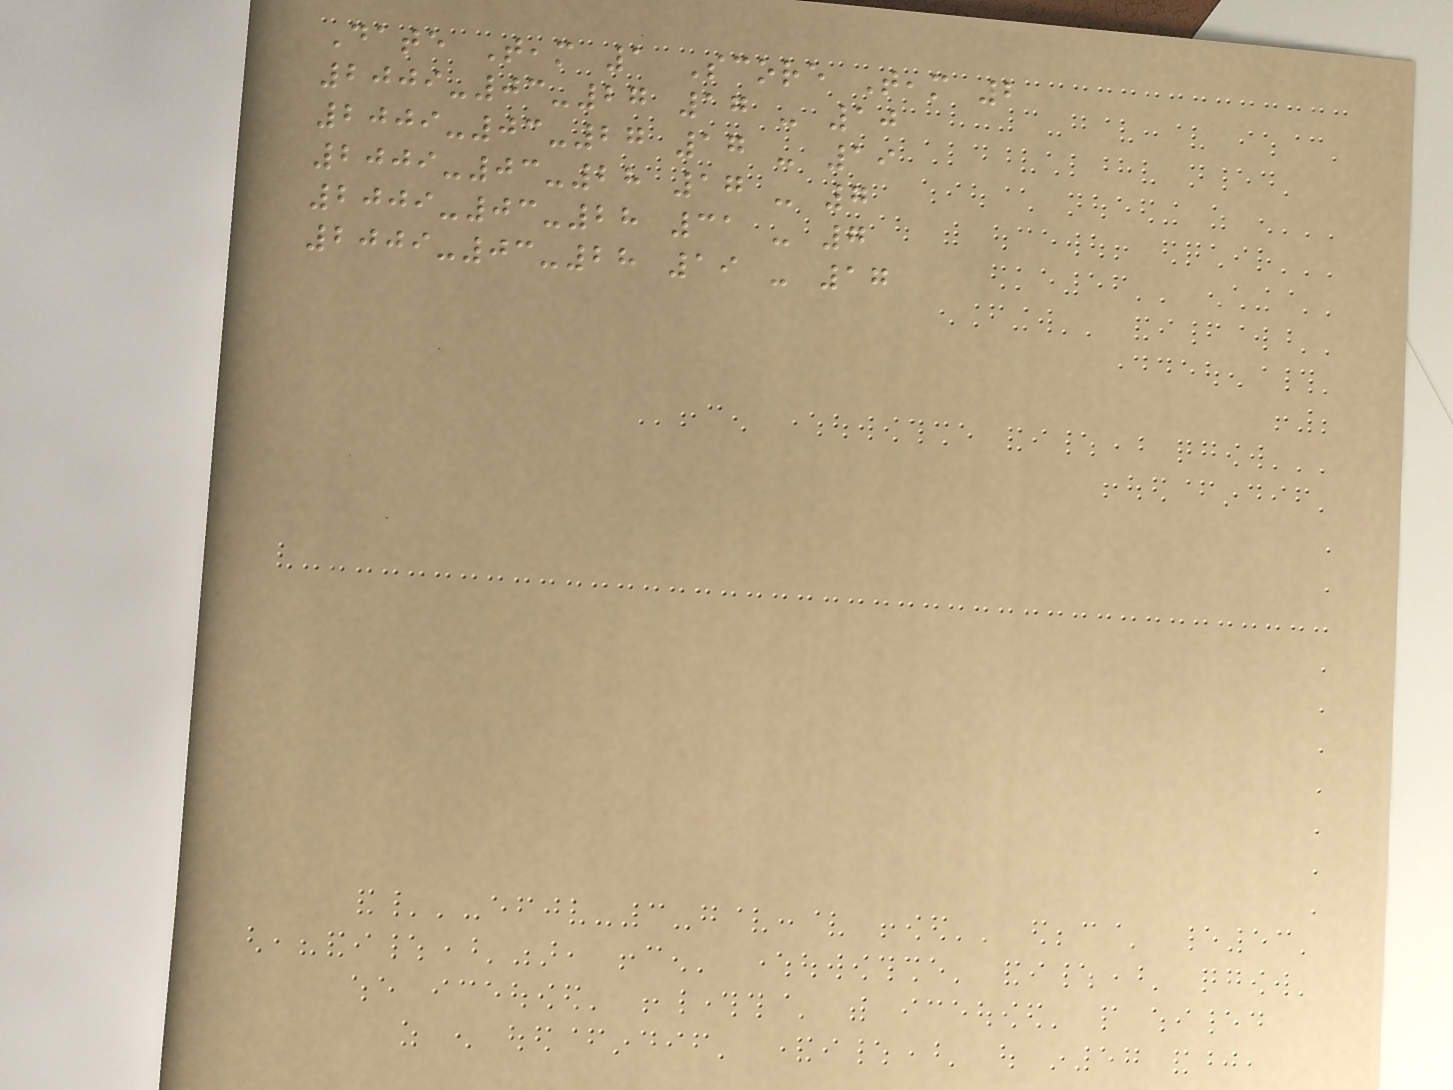Date Team 1 Score Team 2
2009-03-27 17 - 10
2009-03-27 17 - 19
2009-03-28 17 - 7
2009-03-28 31 - 7
2009-03-28 19 - 17
